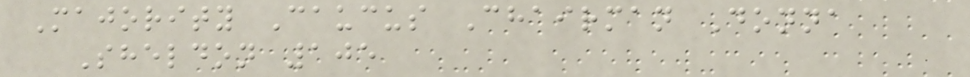Majority Caucus Chairman Donna
Sheldon 105
